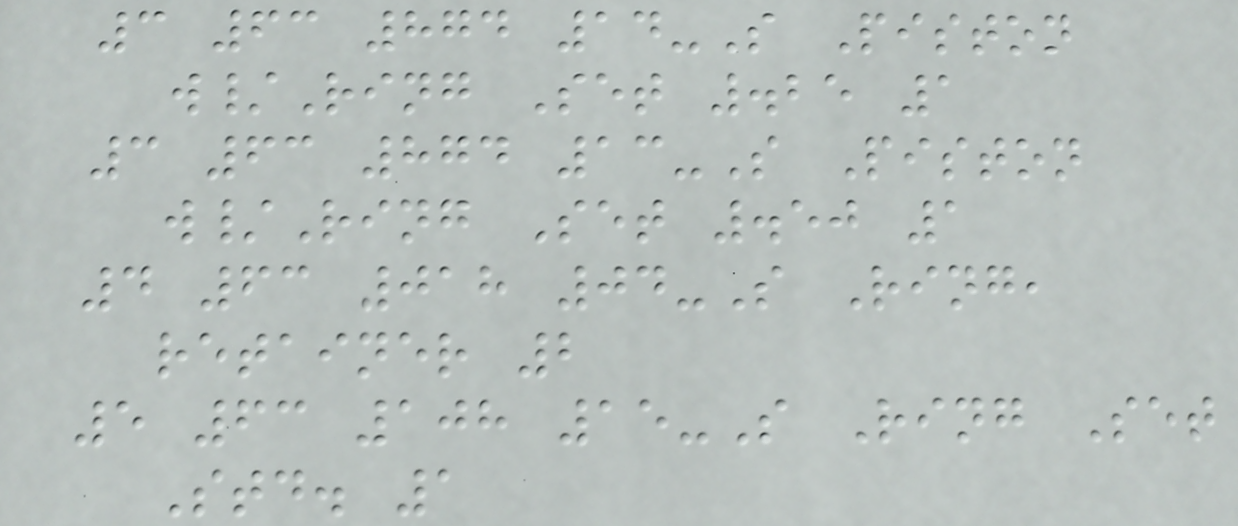3 63 874 14-S Piston
w/Ring Set .25 1
3 63 874 13-S Piston
w/Ring Set .50 1
4 63 018 04-S Ring,
retainer 2
5 63 108 15-S Ring Set
Std. 1
